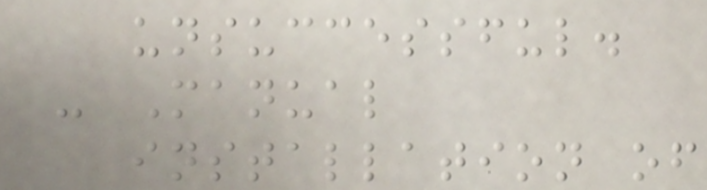unsuccessful.
- Manual
installation of
